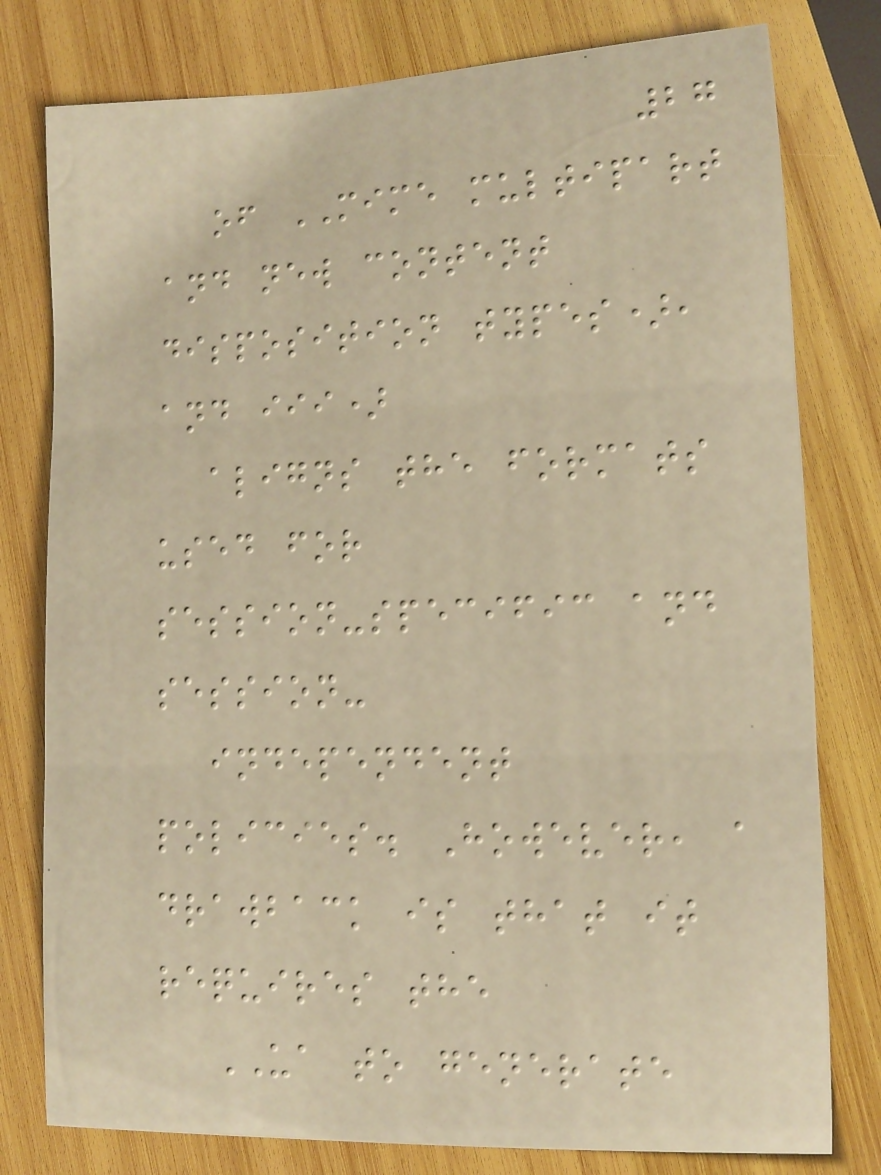27
of MIME multipart
and new content
disposition types),
and iii)
aligns the formats
used for
session-specific and
session-
independent
policies. However, a
drawback is that it
requires the
UA to generate
